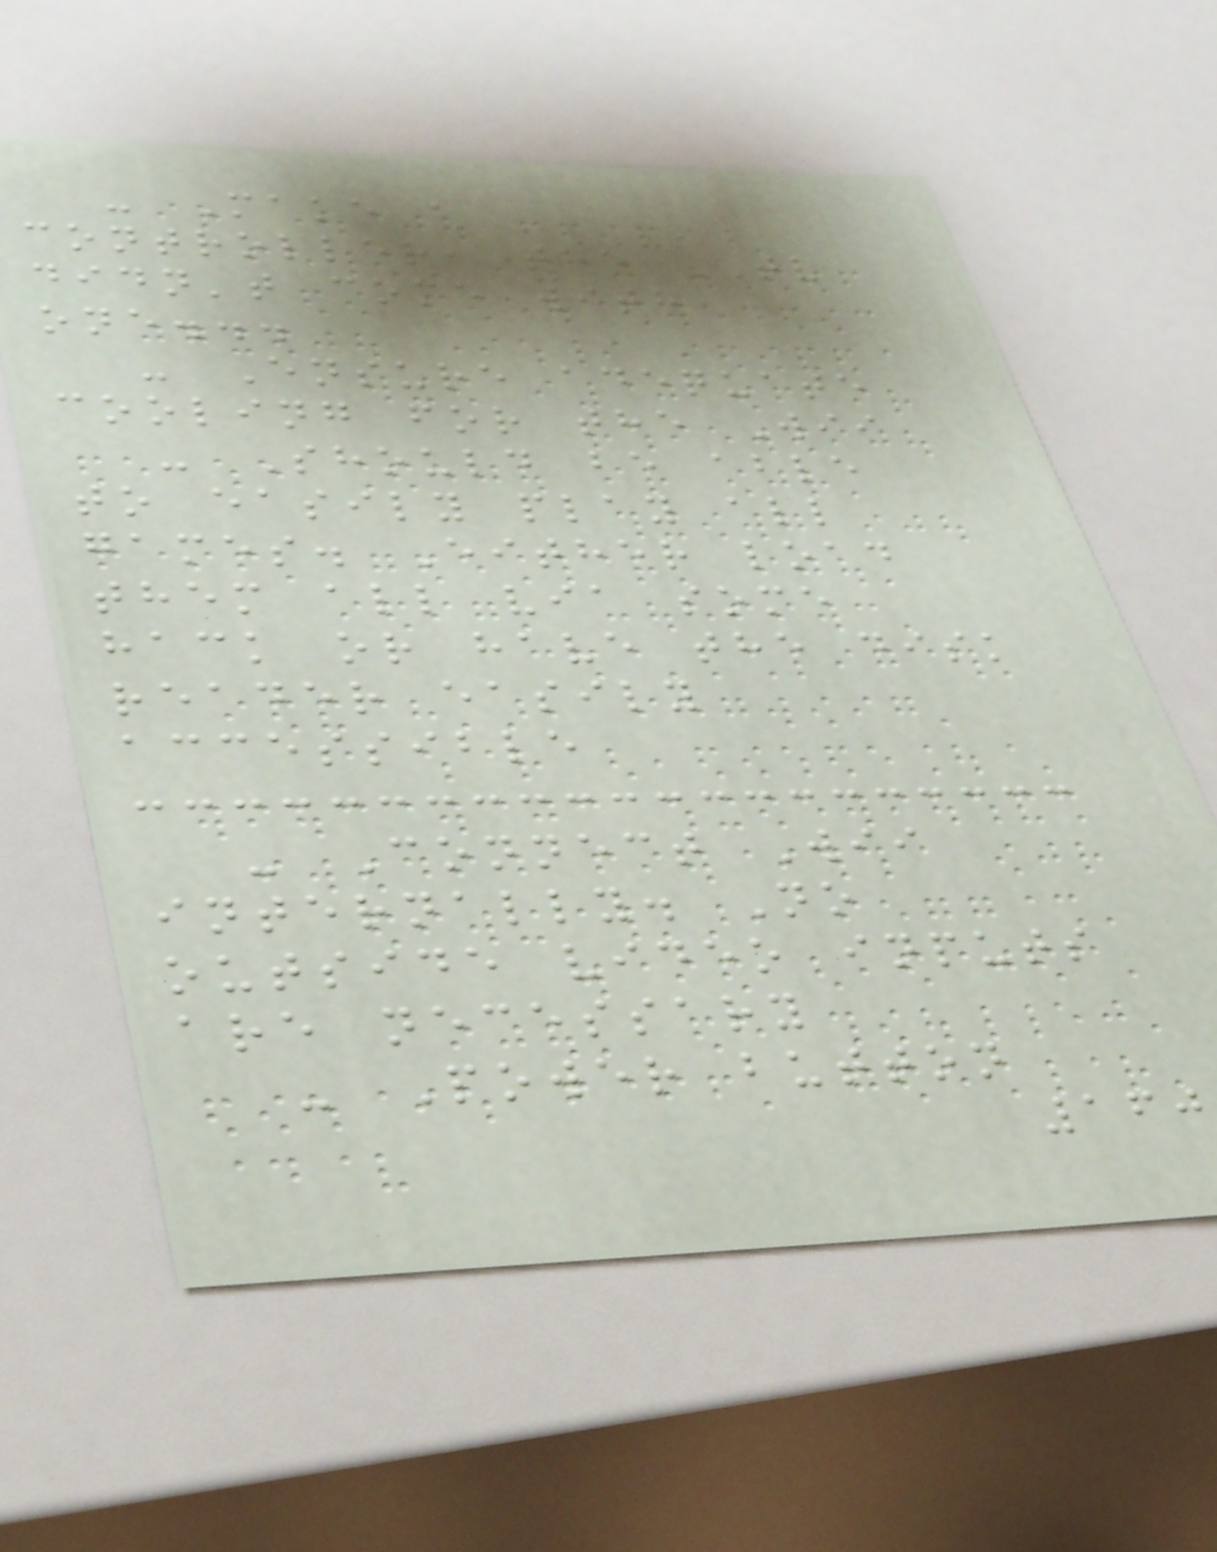- Make a
controller, the TV
didn't come with
one...
- Ensure adequate
cooling for the Wii
- Should be able
to easily play all
games. Either load
them all via some
hack or have the disk
reader easily
accessible
- Connect Wii
internally. No
outside video inputs
are necessary
- Power button
160
